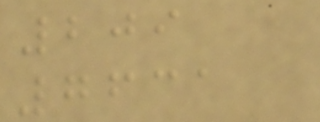209
7631
